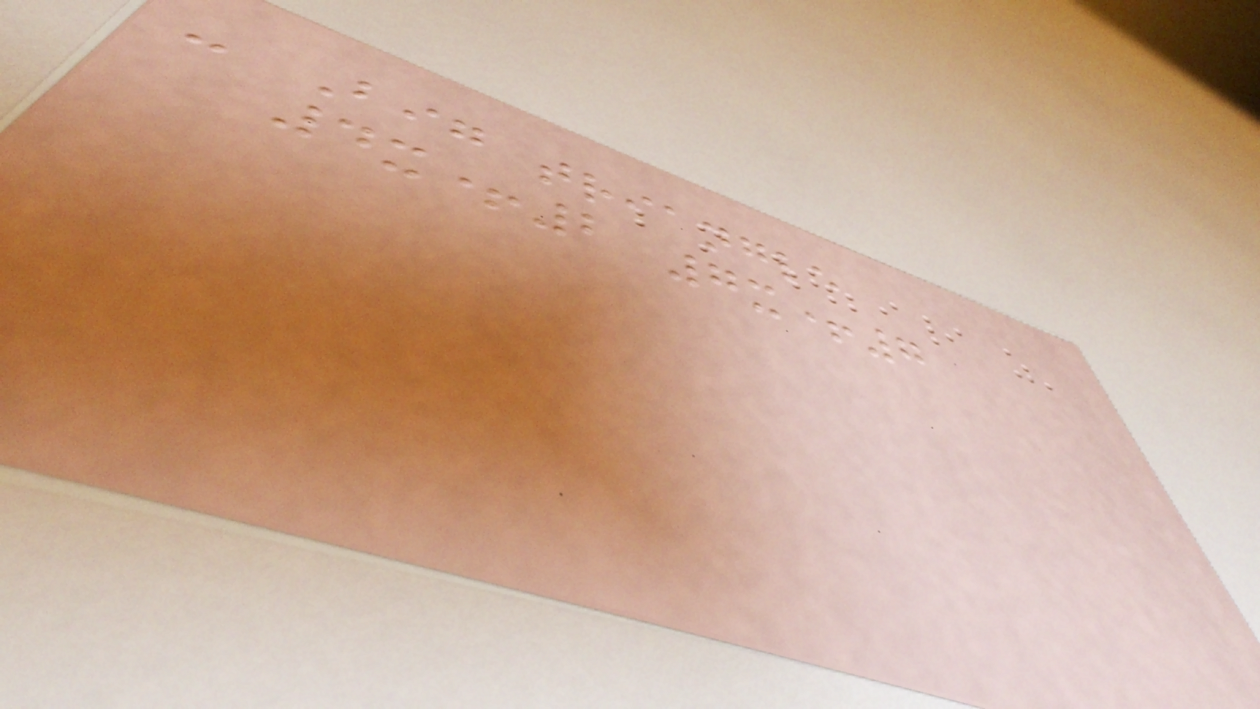- Big triangle
4x+2 7x+7
